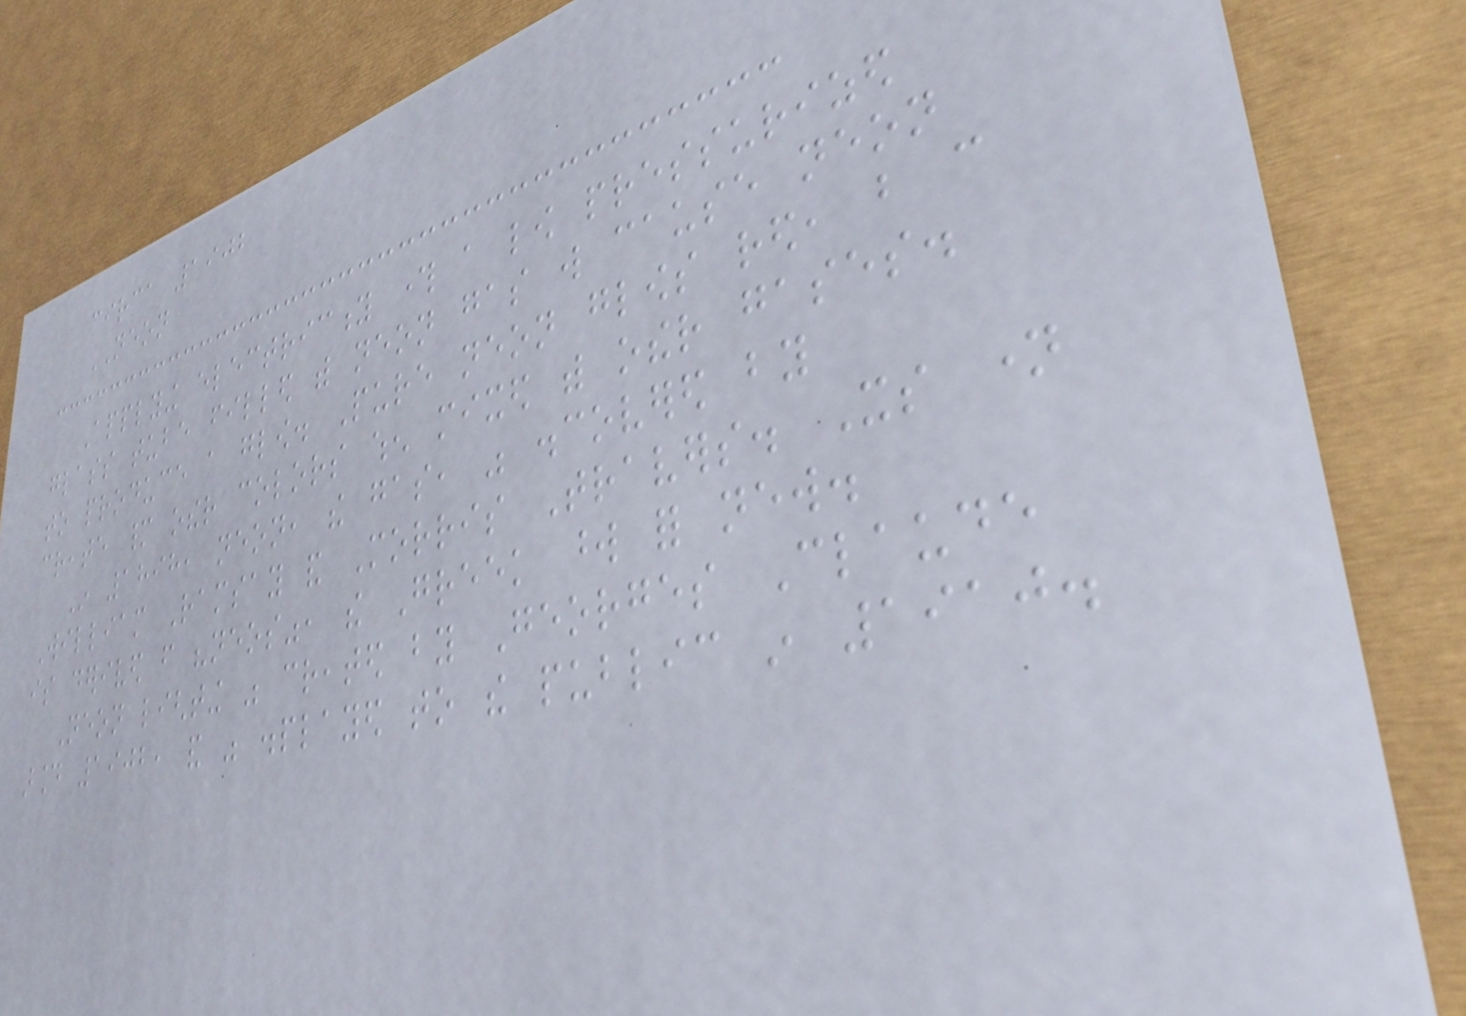circa 1902
NEON
Applying electricity through a low pressurized
glass tube filled with neon gas will cause neon
to produce a glow. Pure neon glows red, but can
create many other colors when mixed with other gases.
In 1898, neon, the gas, was discovered by
William Ramsay and Morris Travers. Its name
is derived from "neos", the Greek word for new.
Neon lighting was created by Georges Claude
around 1902, and was displayed to the public in 1910.
